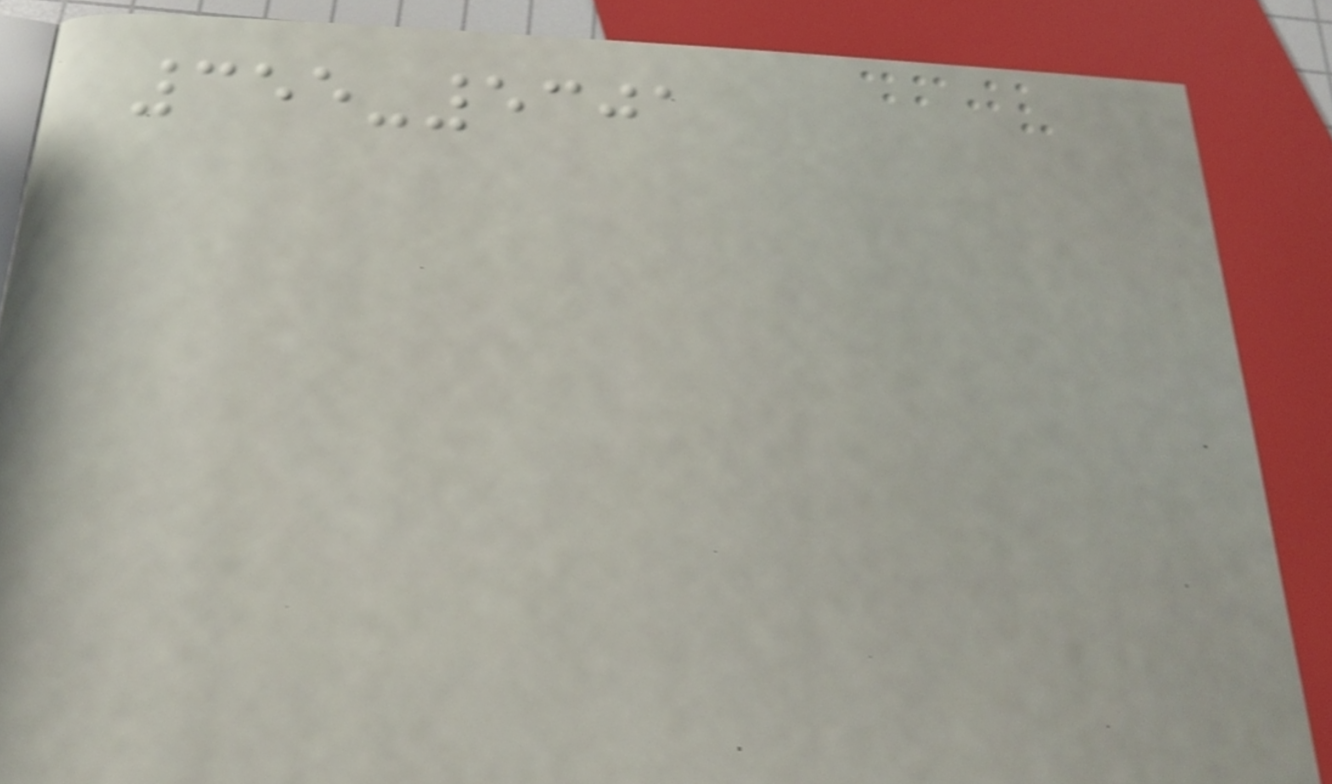355-5301
